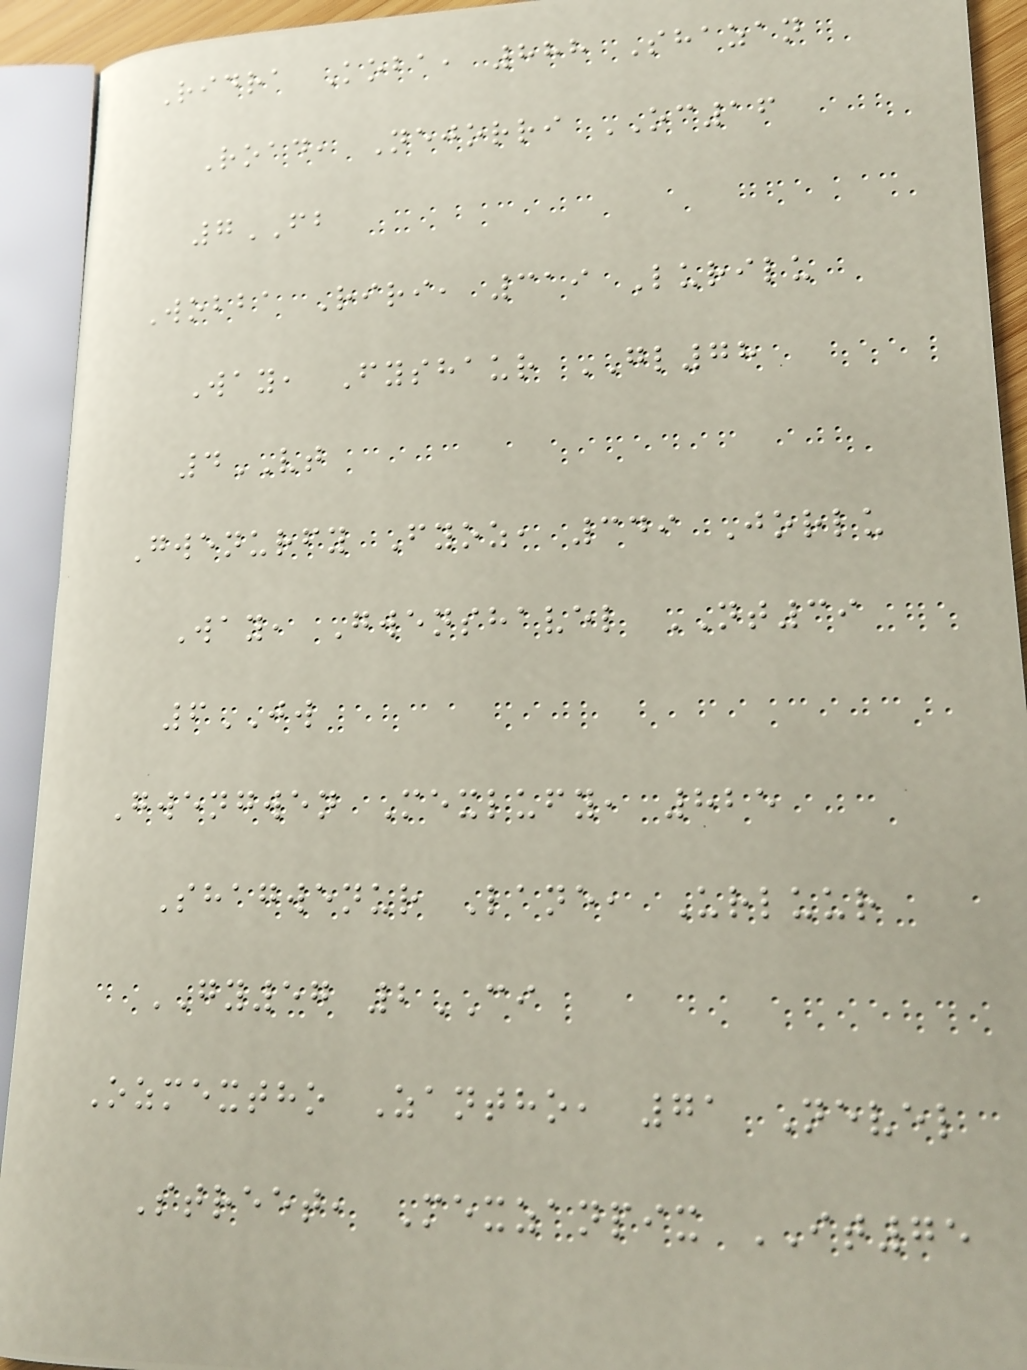Ridra Koba, 888 Shazan
Road, Nejorri OC16
7FB
Wobba Riri, 319 Lurilu
Way, Fyshaur GL78
4VT
Gwenurfy Fyoz, 349 Jorlu
Way, Gwenshavel NT39
6JW
Gwengwen Mexlufy, 825
Shagwenur Lane, Urluur
GY57 2CI
Ozmextho Zantho, 71 Nevel
Street, Mexzanpix IT75
